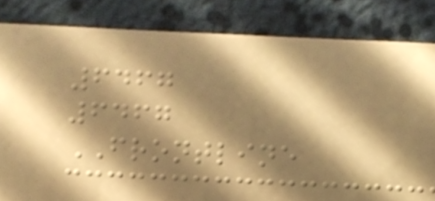6467
6467
FRONTLINE
